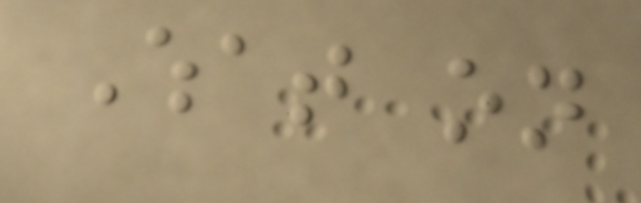What on
